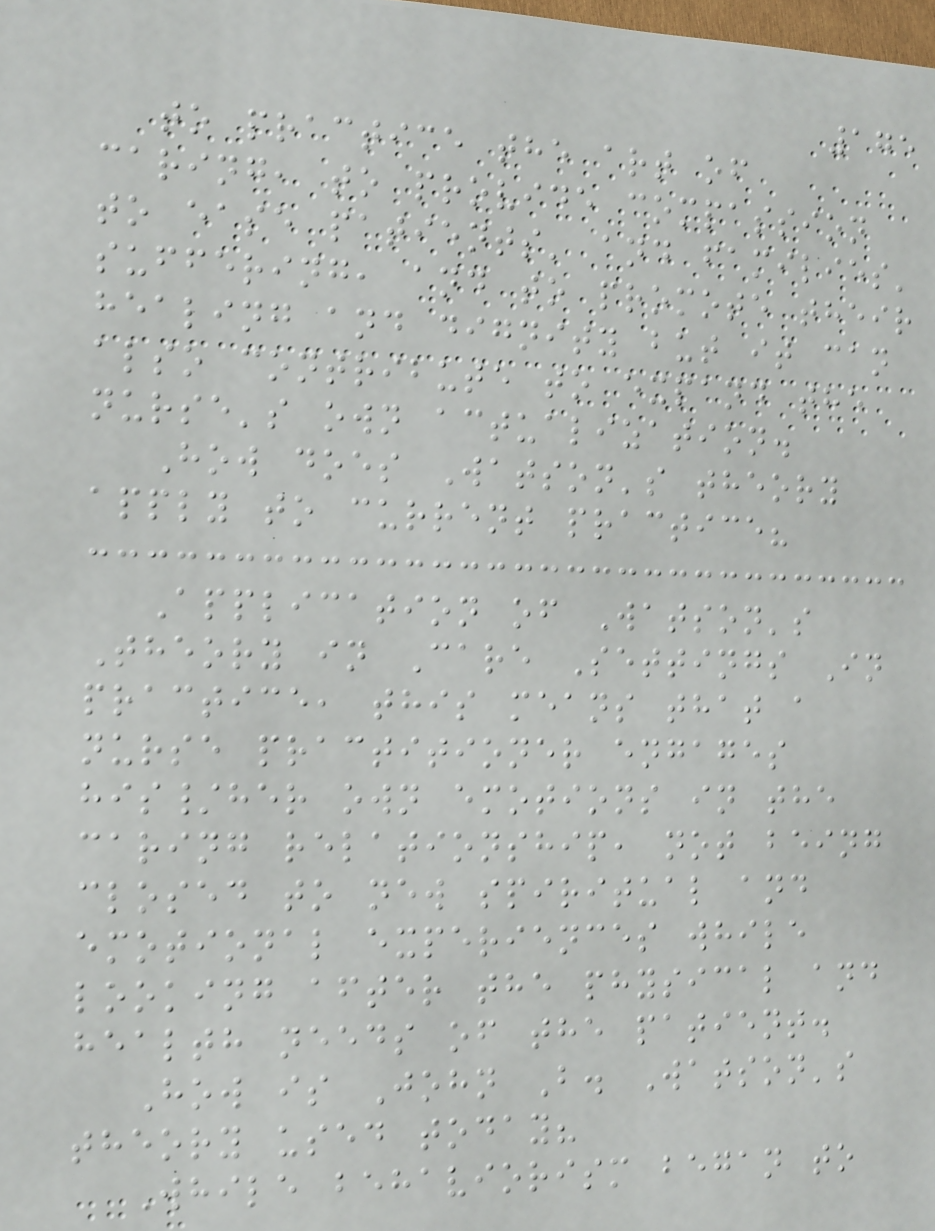175
to practice the art of
caring, to provide compassion
to ease patients' and families'
suffering, and to promote their
healing and dignity but it can
also contribute to expand the
nurse's own actualization.
How does Watson's theory
apply to current practice?
Application of Watson's
Theory in Care Settings In
practice, this means that a
nurse practitioner engages
his/her own emotions in the
caring relationship, not being
closed to new spiritual and
emotional experiences while
looking after the physical and
health needs of the patient.
How is John B. Watson's
theory used today?
While behaviorism began to
